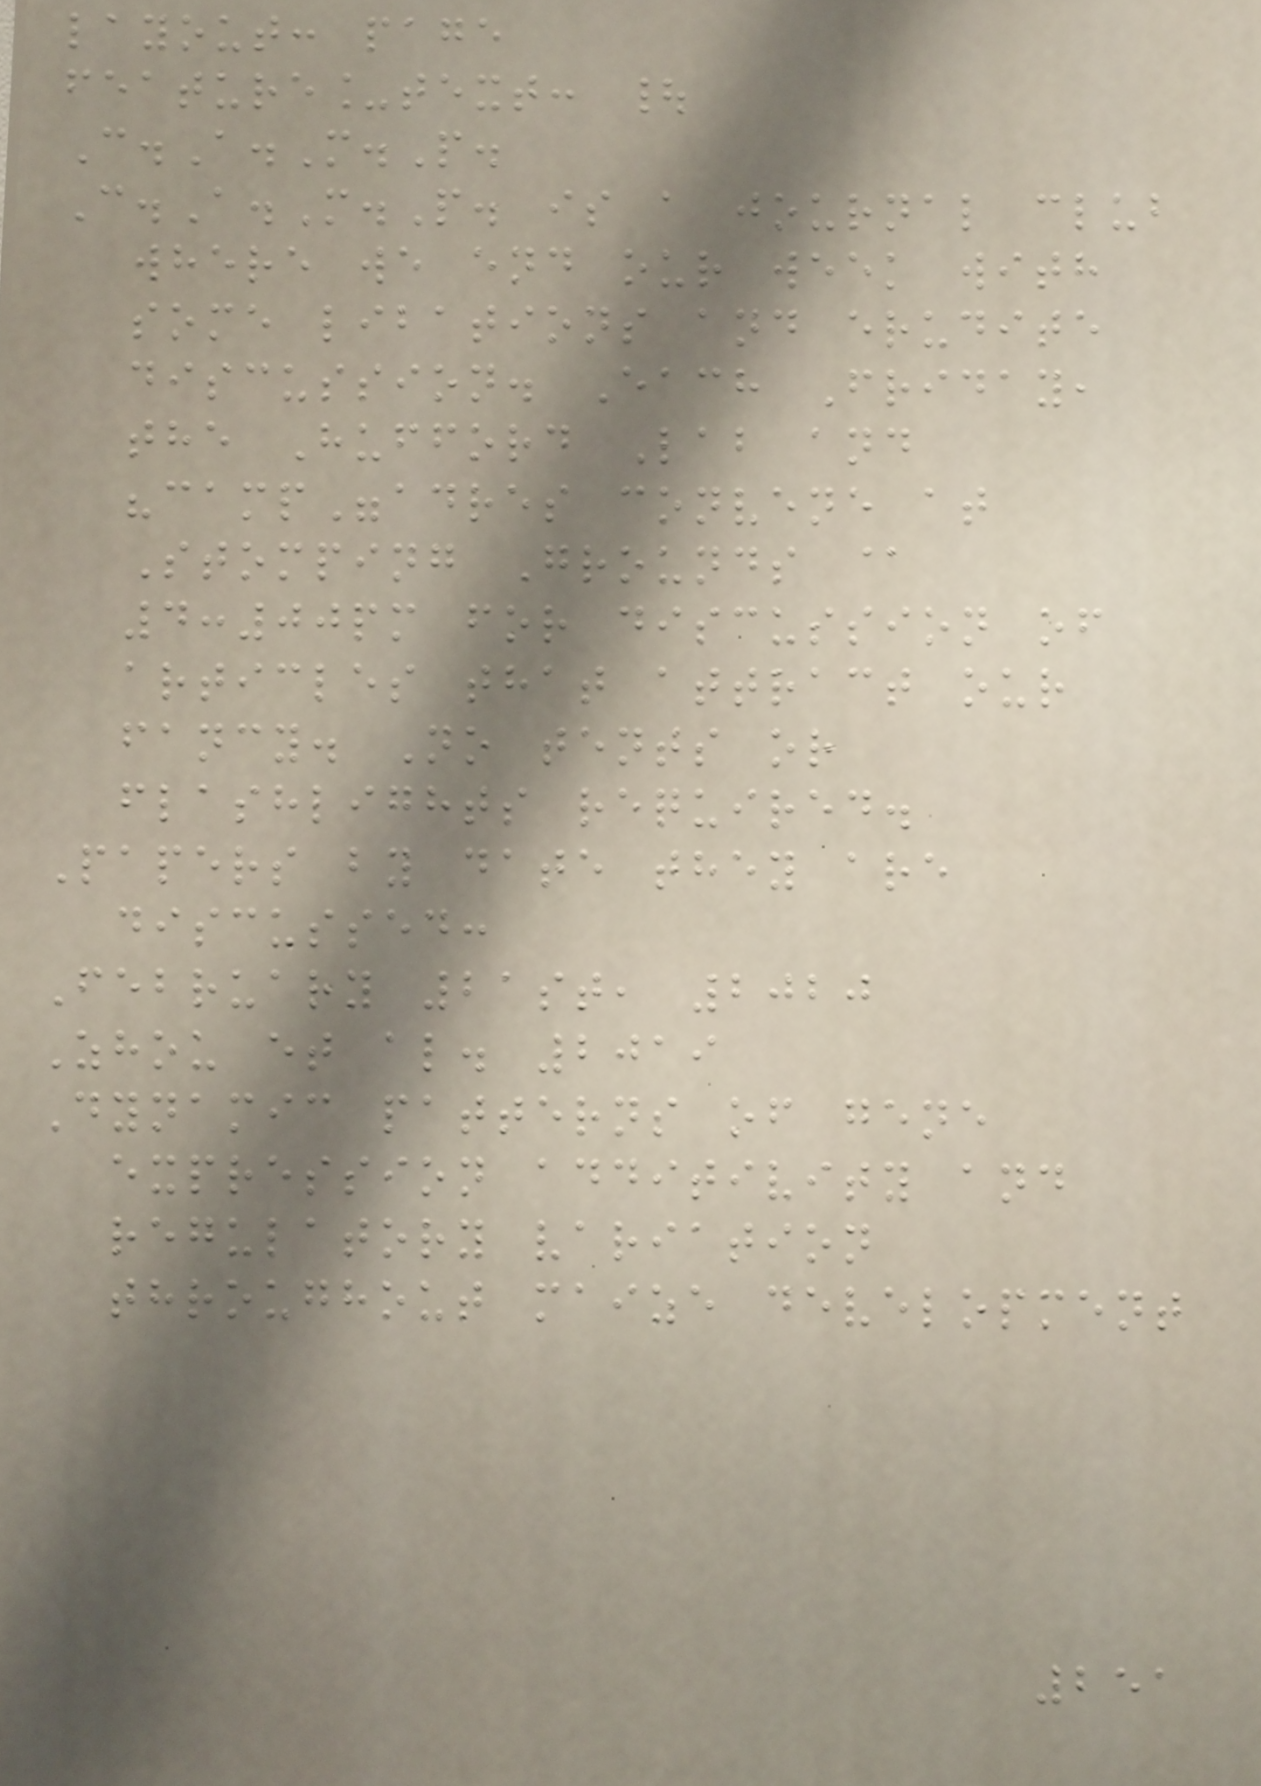layout: page
feature_text: |
C.A.M.P.
C.A.M.P. is a journal club
where we end our week with
some libations and erudite
discussion. Each Friday,
the Hufford Lab and
"camp"adres convene at
Stomping Grounds @
4:00pm for discussion of
articles that attract our
fancy. No tents or
flashlights required.
Papers by date they are
discussed:
February 21st, 2020
Zhou et al. 2019
Dynamic patterns of gene
expression additivity and
regulatory variation
throughout maize development
251
